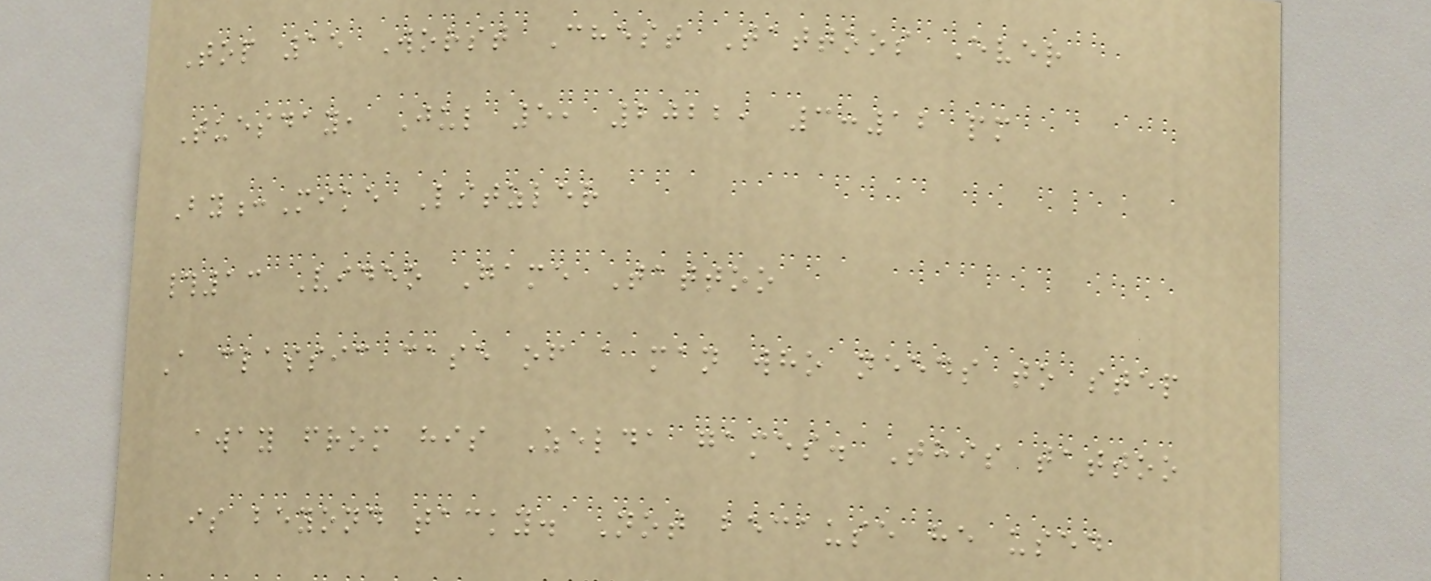Top 15 Worst Chest Tattoos Ever
Tuesday, Jul 5, 2022, 3:12 pm
By:Mike Litzler
#13 Video Game Tattoo
A classic case of a man who needs to step
away from his Zelda games. This tattoo
is beyond tacky. Not because he used
